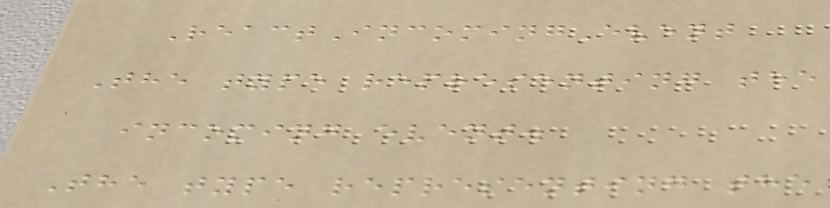ReactIncomingEvent
The type representing the
incoming event.
The type representing the
